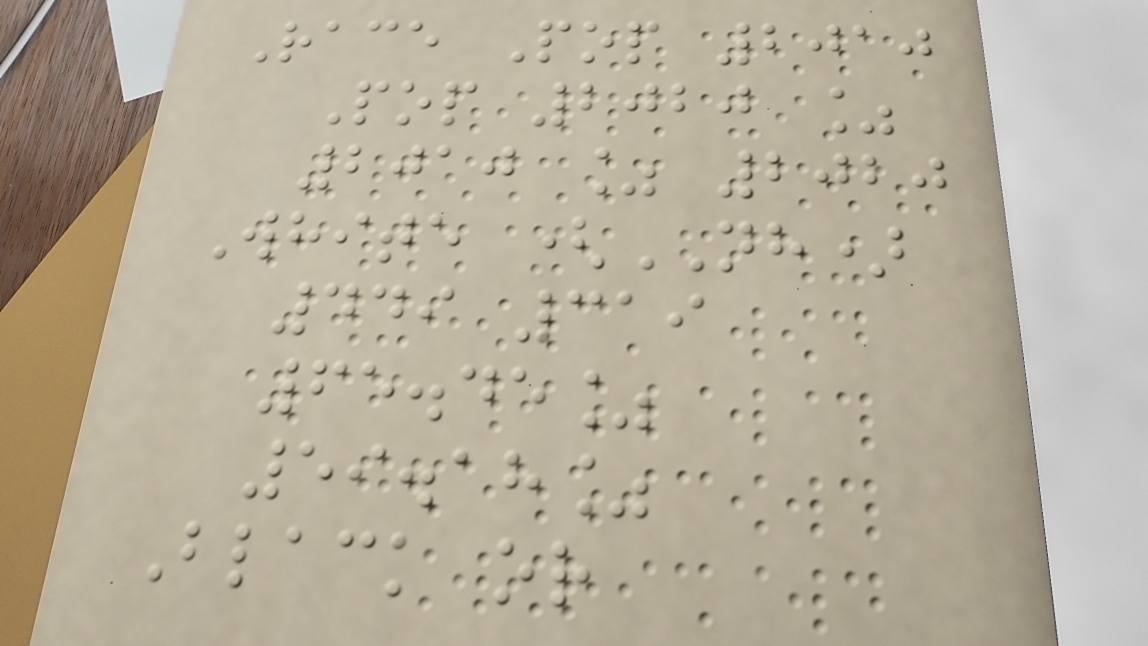Race Pop 2010
Pop 2020 %
2010 % 2020
White (NH)
449 319
65.45%
59.18%
Black or
